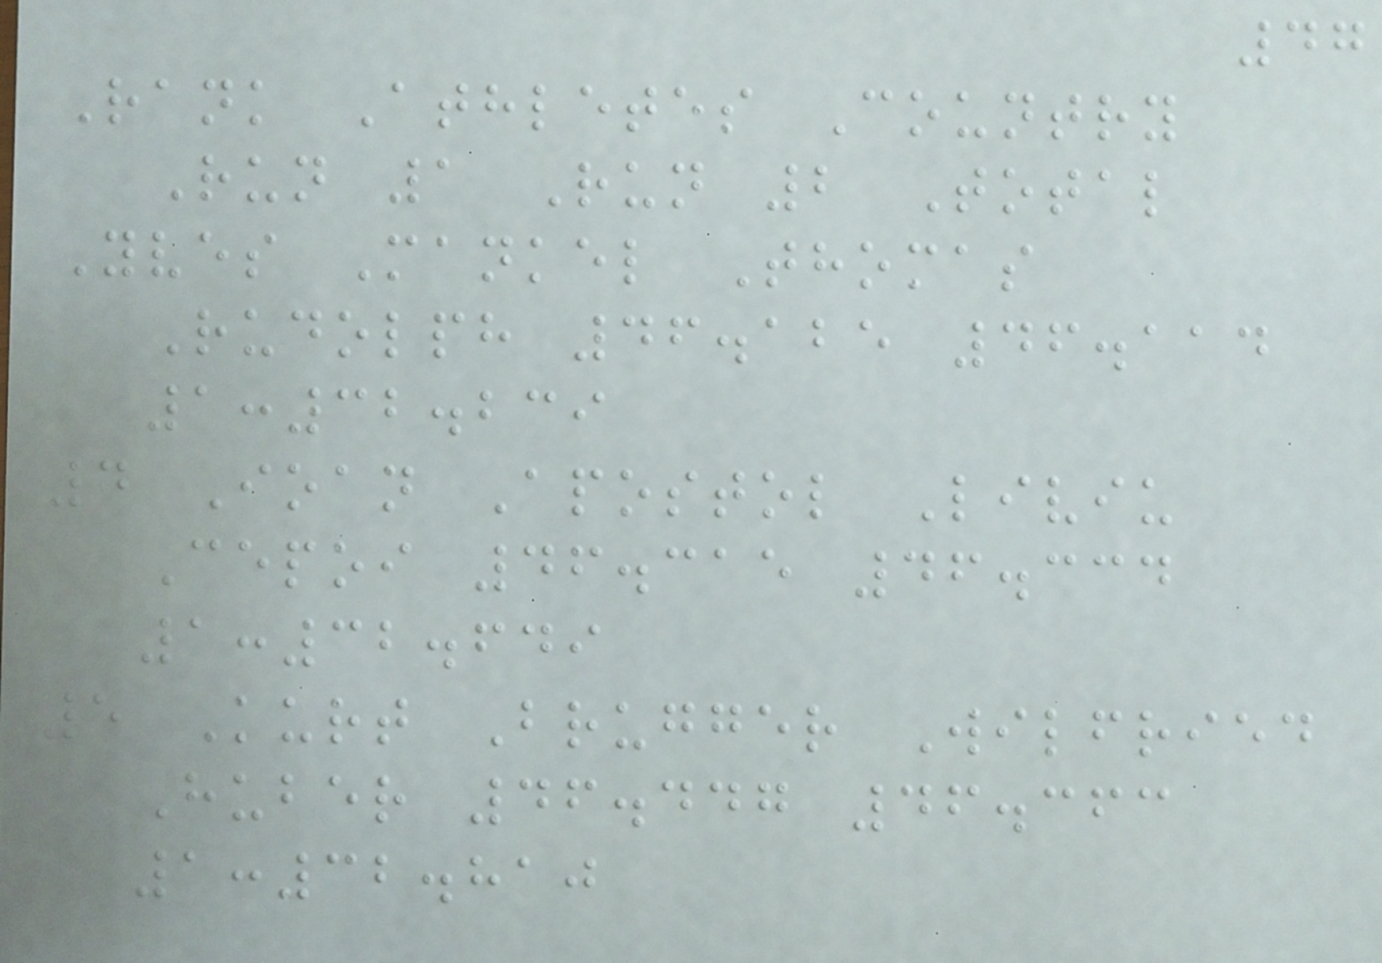47
Rank Athletes Country
Run 1 Run 2 Total
Yves Mankel Thomas
Rudolph 46.125 46.114
1:32.239
4 Ioan Apostol Liviu
Cepoi 46.315 46.334
1:32.649
5 Kurt Brugger Wilfried
Huber 46.447 46.363
1:32.810
